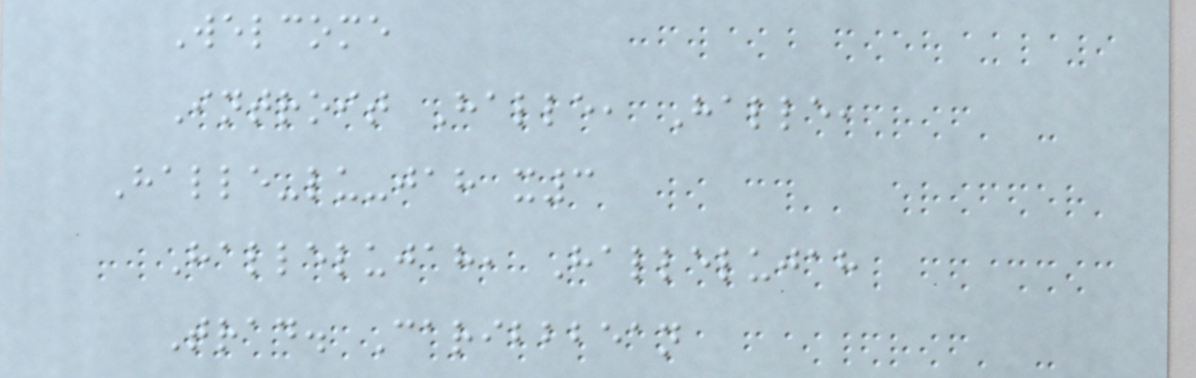Welcome
Introit Halle, Halle,
Halle-lu-jah x3
Hallelujah, Hallelujah
Trad. Caribbbean
